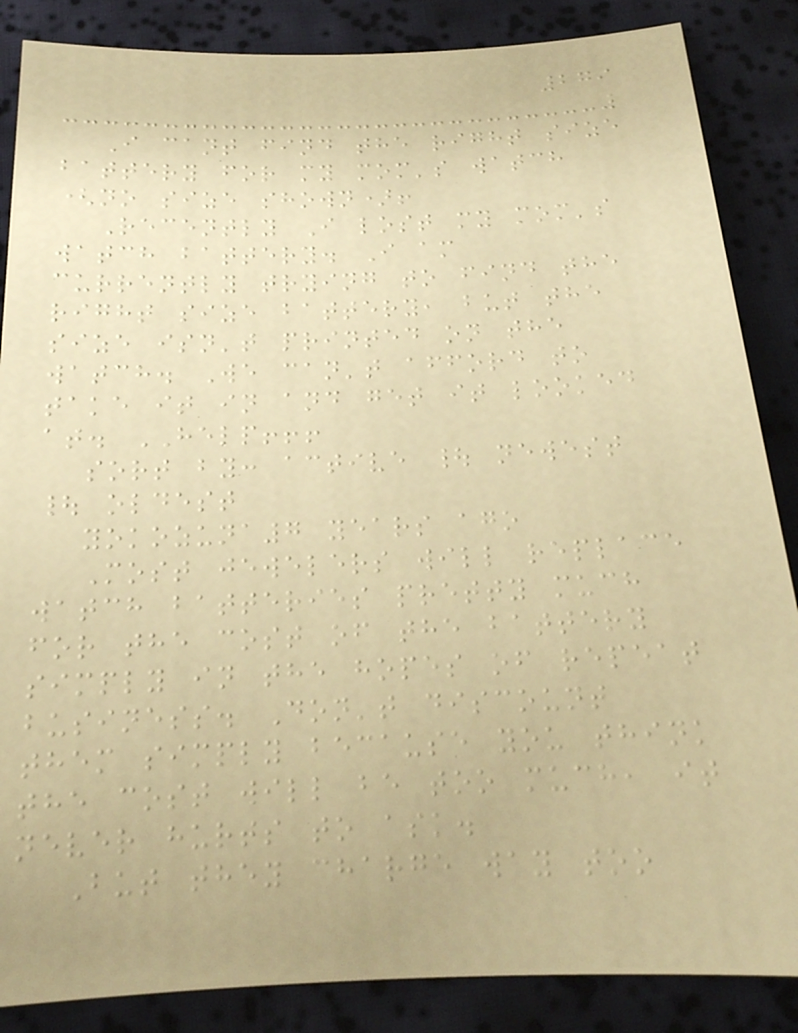279
I cant find the right size
battery for my mom's watch
(no size shown)!
Recently I lost my mom's
watch battery. I am
currently trying to find the
right size battery, but the
size isn't printed on the
watch. We can't afford to
take it in and get it looked
at. HELP!!!
sort by: active | newest
| oldest
yokozuna7 years ago
Most jewelers will replace
watch batteries pretty much
for the cost of the battery
simply in the hopes of repeat
business. Don't discount
them simply because you think
the cost will be too much, it
never hurts to ask.
But they charge way too
